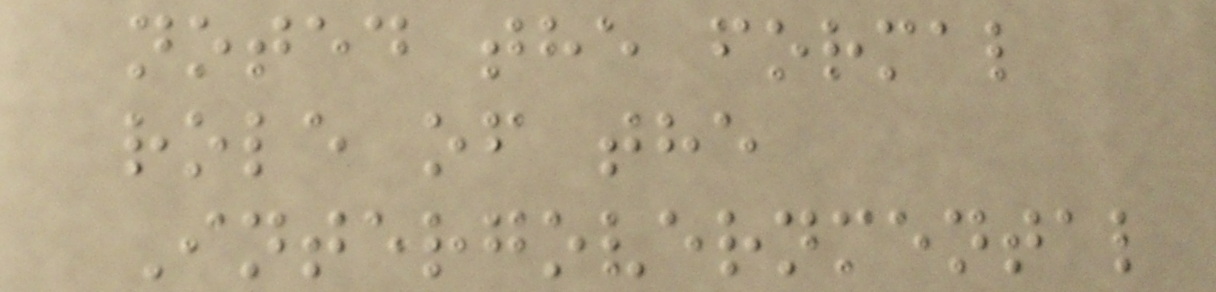noted the formal
role of the
Intergovernmental
